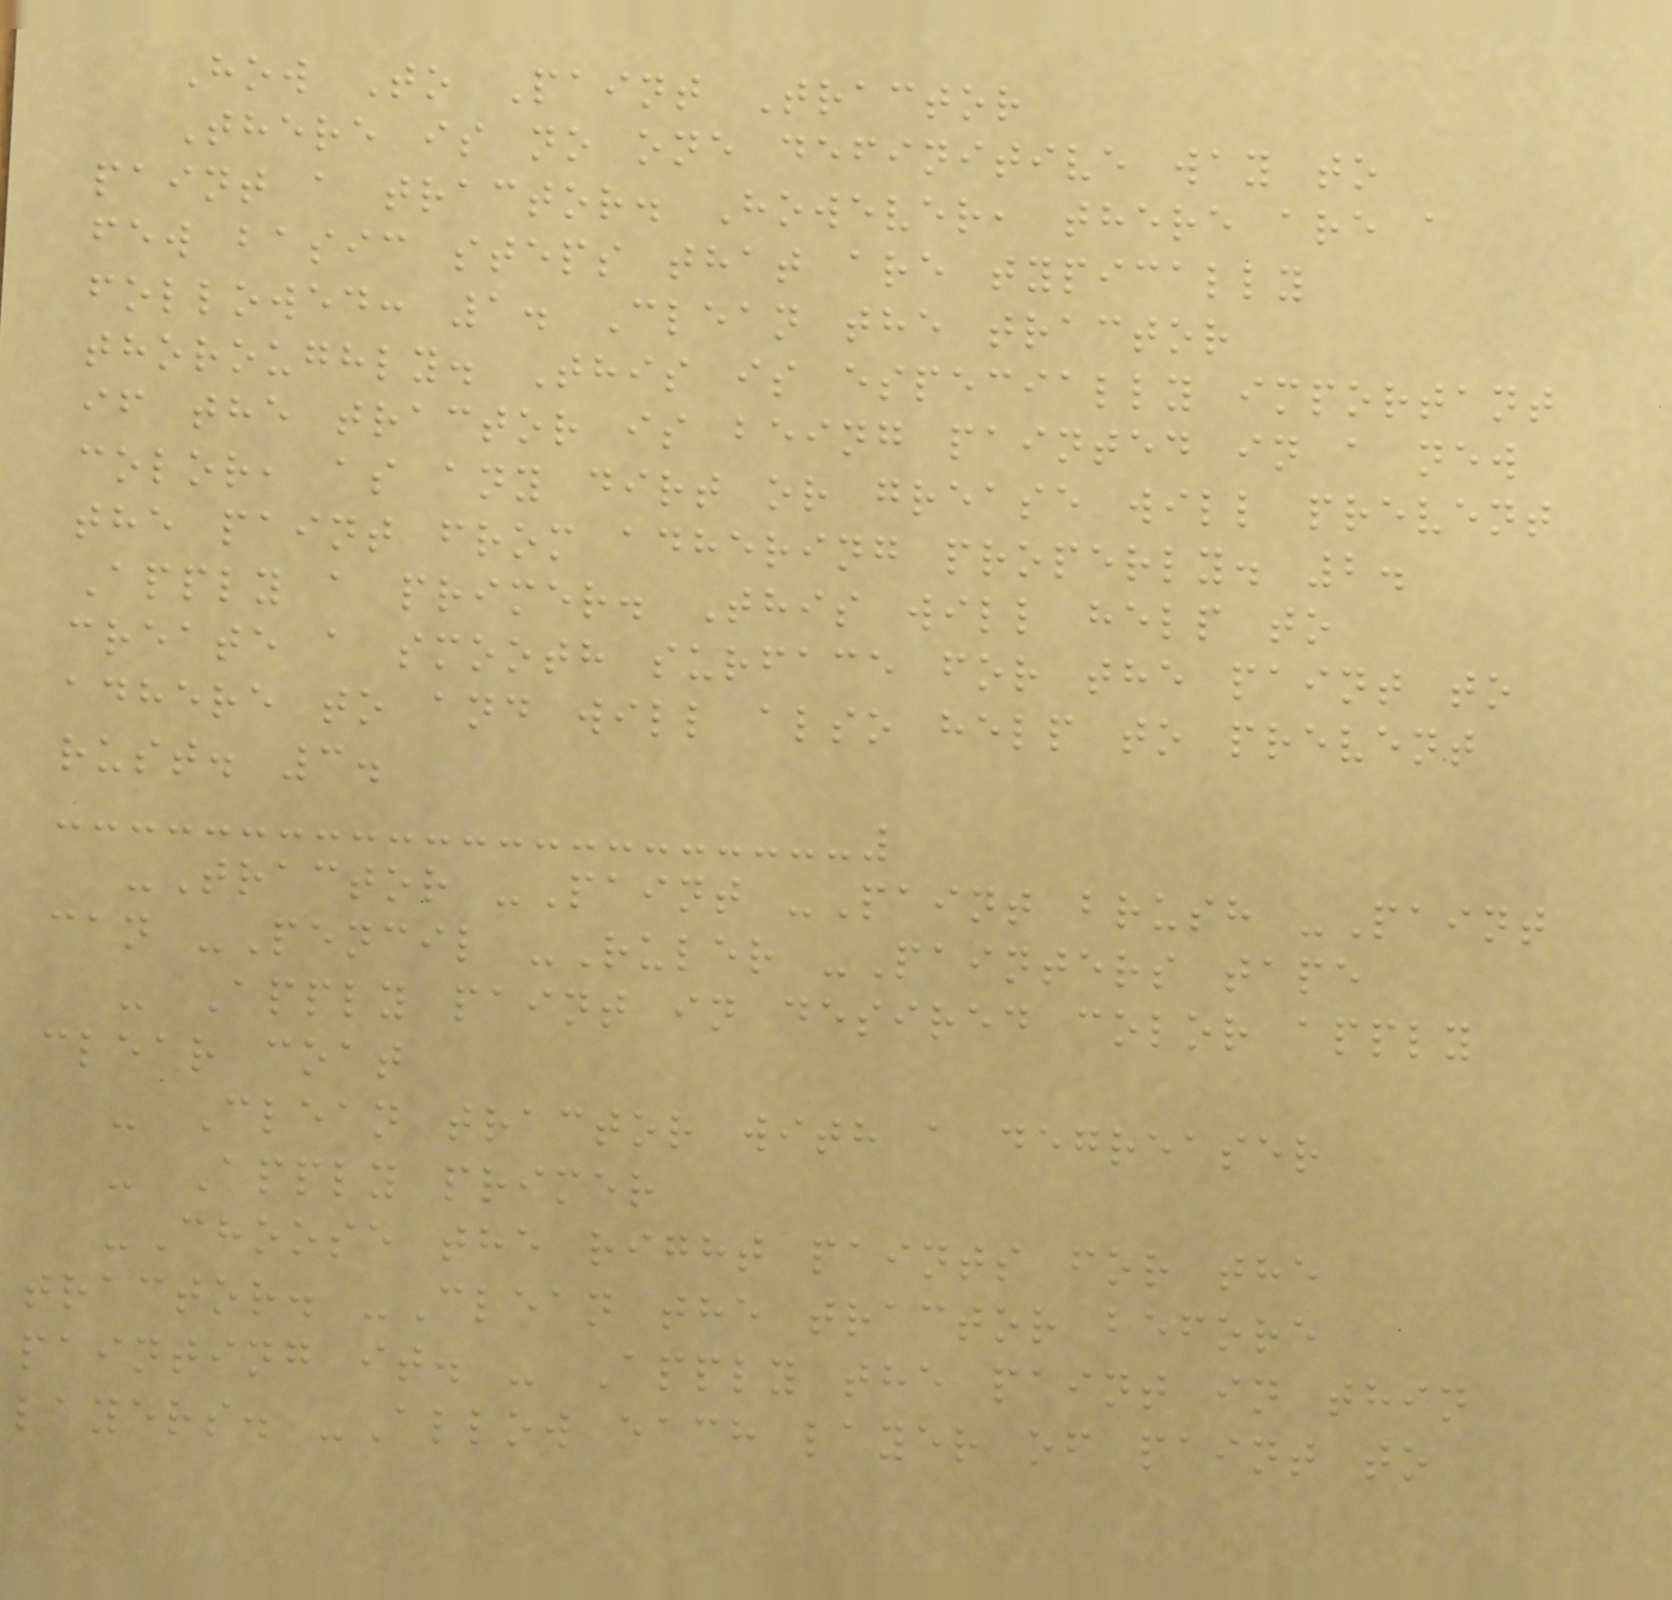How To Paint Tractor
There is no one definitive way to
paint a tractor. However, there are a
few basic steps that are typically
followed: 1. Clean the tractor
thoroughly. This is especially important
if the tractor is being painted in a new
color, as any dirt or grease will prevent
the paint from adhering properly. 2.
Apply a primer. This will help to
create a smooth surface for the paint to
adhere to and will also help to prevent
rust. 3.
-Tractor -Paint -Paint brush -Paint
can -Pencil -Ruler -Painters tape
- Apply paint in desired color apply
clear coat
- Clean tractor with a degreaser
- Apply primer
-Choose the right paints for the
tractor. -Clean the tractor before
painting it. - Apply the paint in thin
layers. -Allow each layer of paint to
